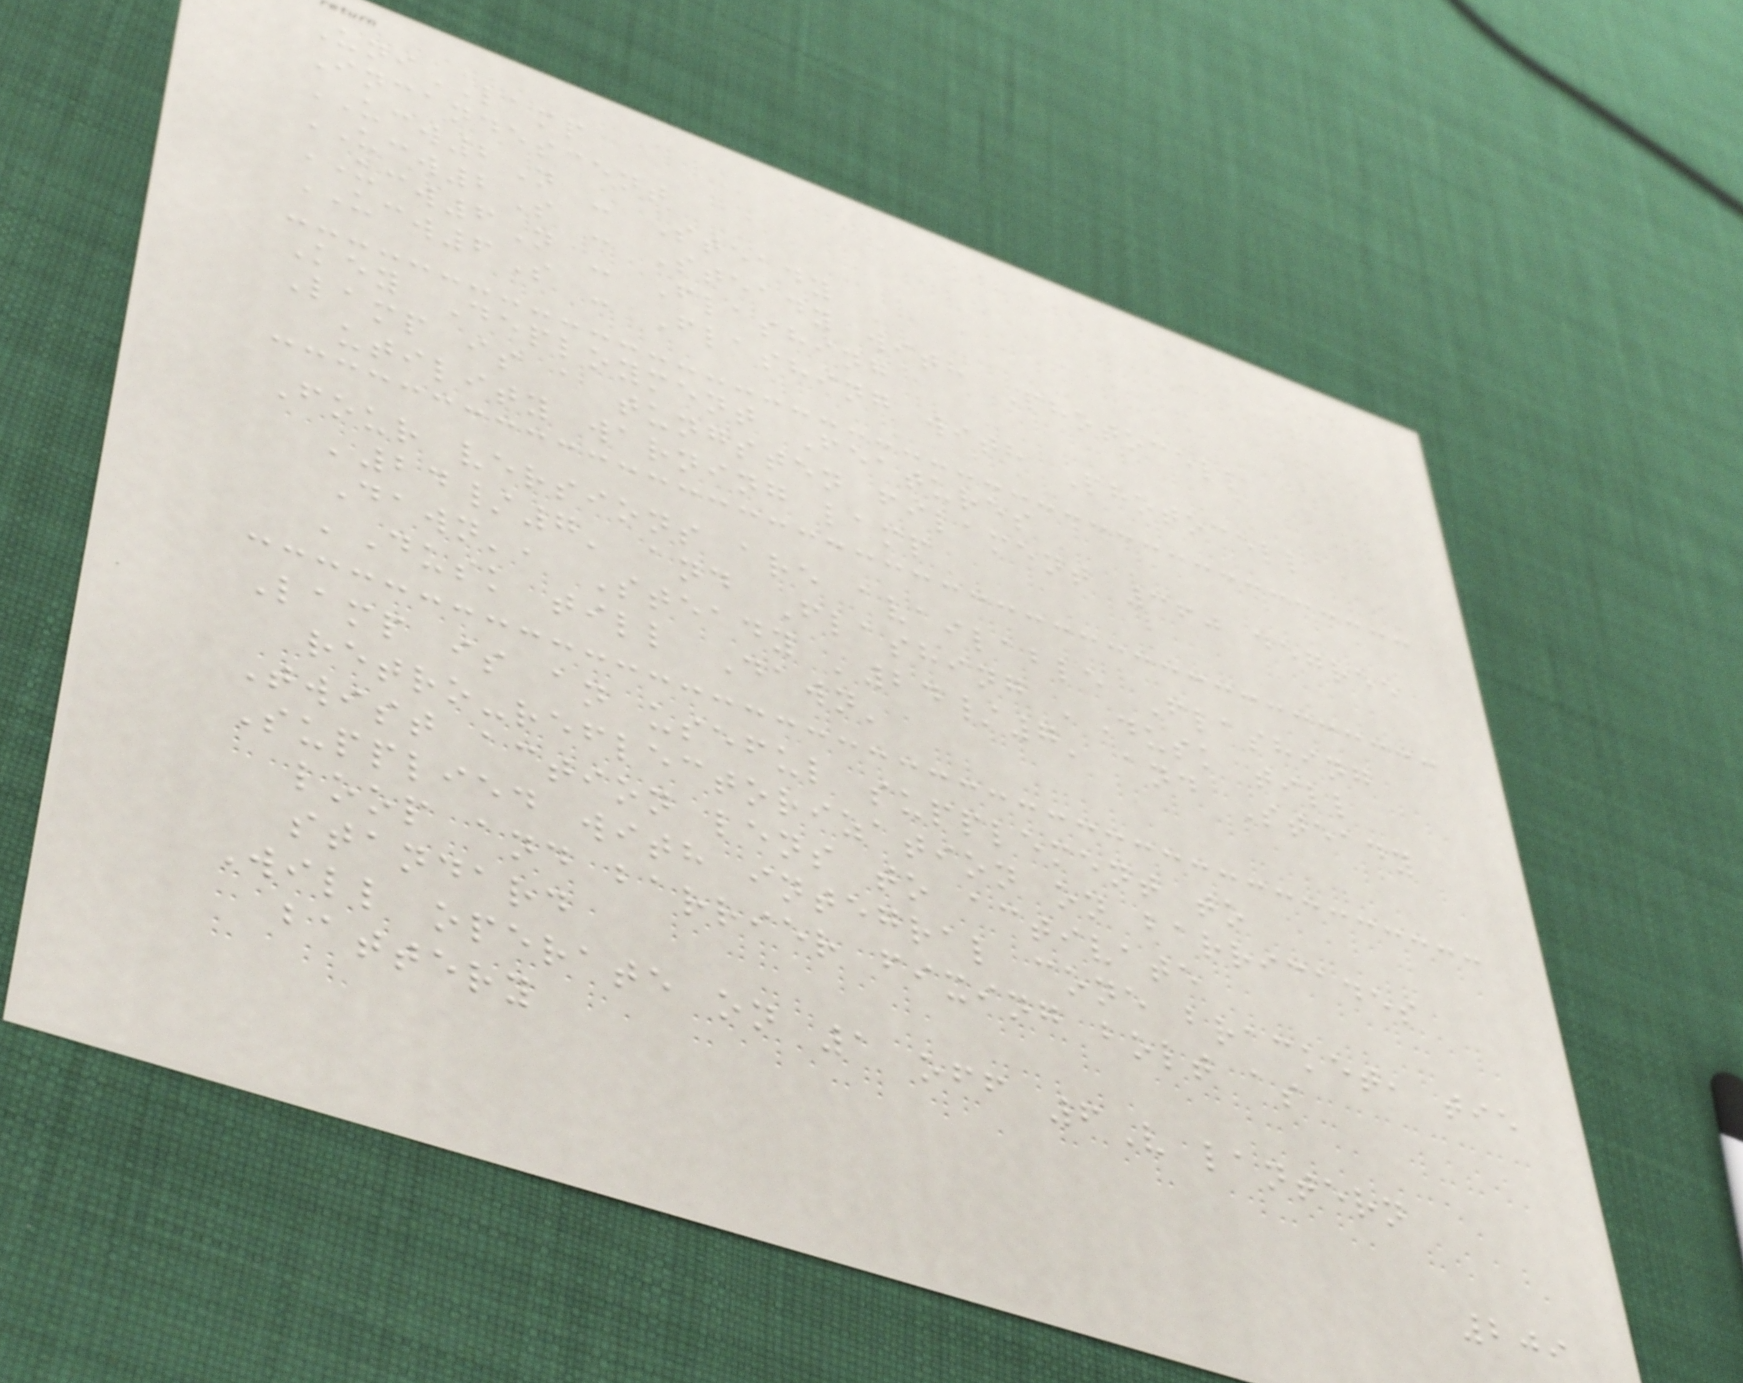UniLAMP
Incandescent
UCW2N - Steady
UCW2S - Steady with Photocell
UCW6N - Flashing
UCW6S - Flashing with Photocell
Key Deployment Features
Lamp is a tungsten filament 360 degree
utility warning lamp
Four versions are available Flashing
'24/7' and Flashing 'Dusk till
Dawn', Steady '24/7' and Steady
'Dusk till Dawn'
Lamp is an useful supplement to
retro-reflectorization on barricades
Twist action lens to activate
Supplied with integral cone bracket, tie
loop and barrier fixing bolt as
standard
Will operate on 1 off 6V lantern
battery
209
